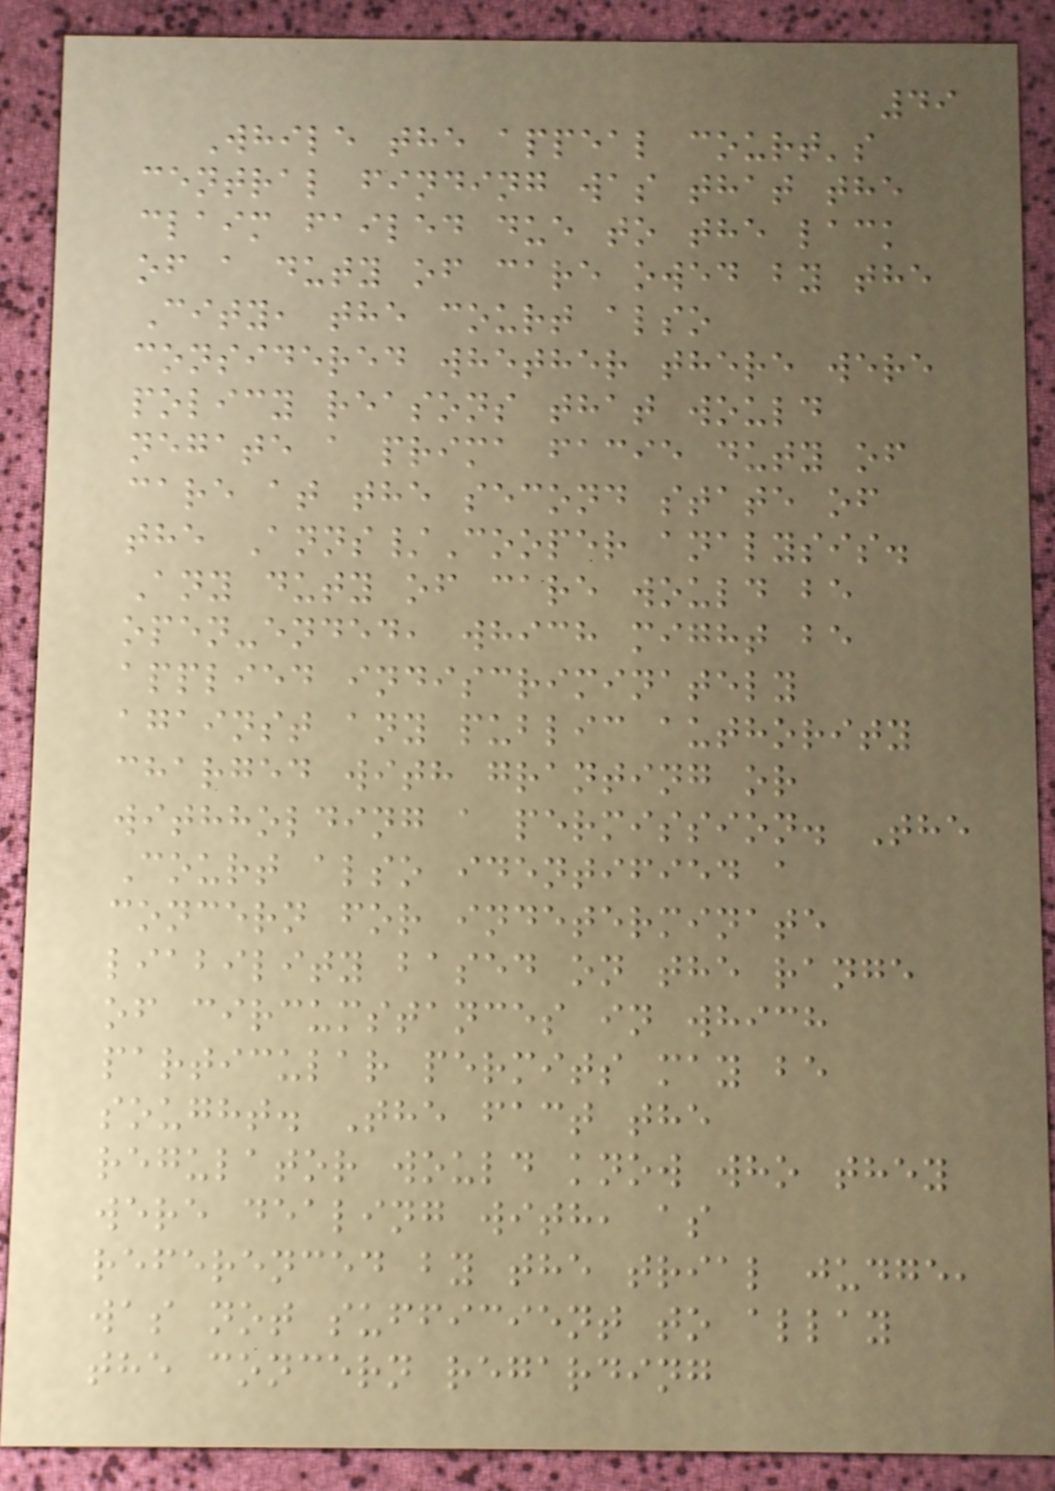49
While the appeal court's
central finding was that the
claim failed due to the lack
of a duty of care owed by the
City, the court also
considered whether there were
policy reasons that would
negate a prima facie duty of
care at the second state of
the Anns/Cooper analysis.
Any duty of care would be
open-ended, which might be
applied indiscriminately
against any public authority
charged with granting or
withholding a permission. The
Court also identified a
concern for indeterminate
liability based on the range
of circumstances in which
particular permits may be
sought. The fact the
regulator would know who they
were dealing with, as
referenced by the trial judge,
was not sufficient to allay
the concern regarding
